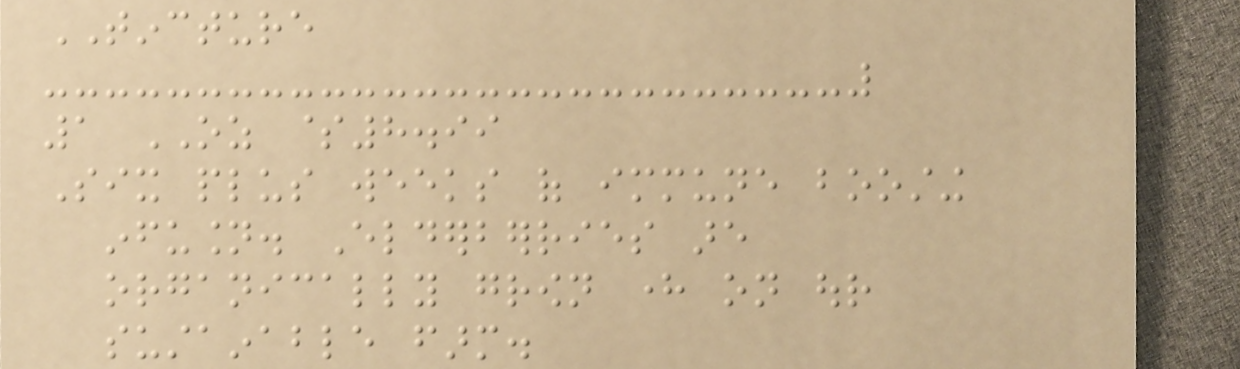TINCTURE
1 OZ $8.99
Six plus weeks of immune boosting
infusion. Elderberries are
organically grown here on our
sustainable farm.
